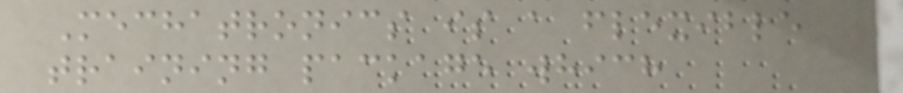Mechatronics is a flexible
training package which
